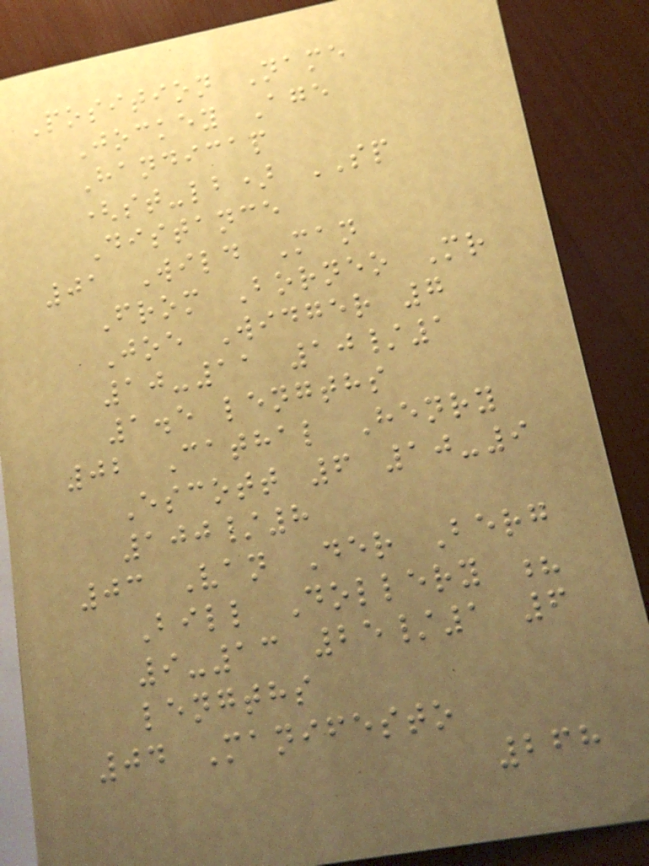Position Name
Jockey Age
Handicap
(st-lb) SP
Distance
01 Wild Man
From Borneo Mr
Joe Widger 7
10-11 10/1
1.5 lengths
02 Cathal Henry
Escott 6 10-9
100/8
03 Van Der Berg
Bill Dollery ?
9-13 25/1 6
lengths
04 Manifesto
268
